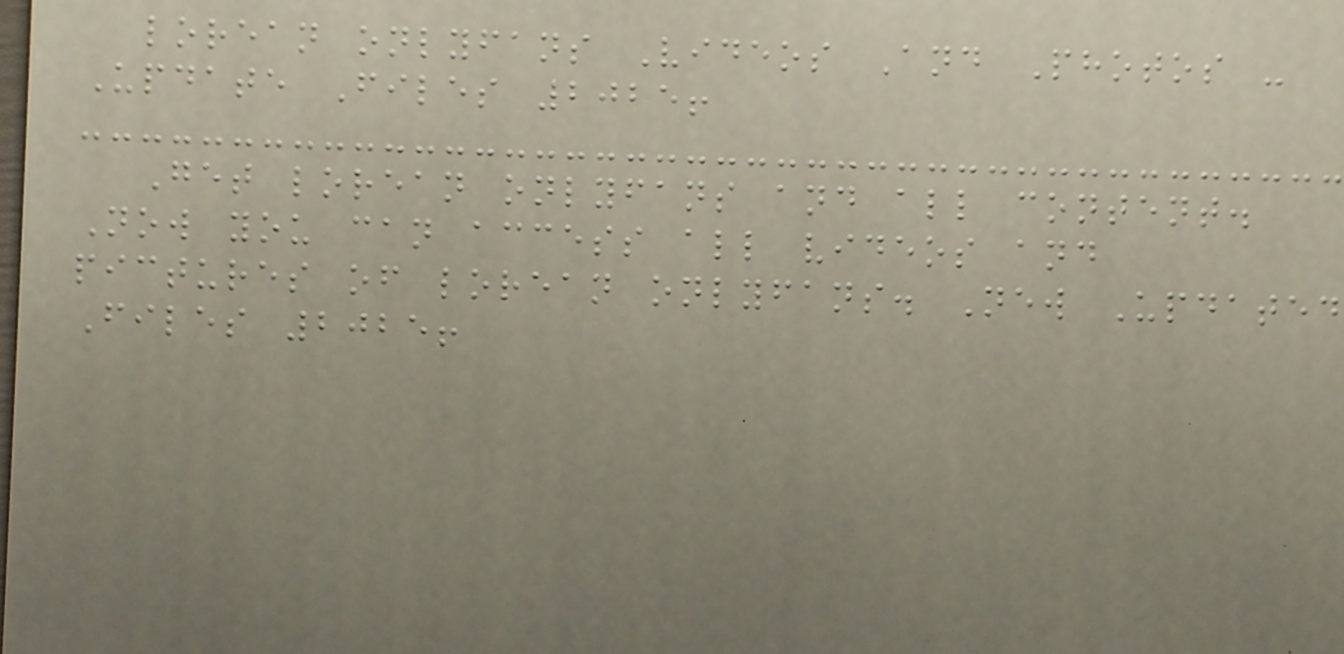lorean onlyfans Videos And Photos -
Update Files 2025!
Get lorean onlyfans and all content.
Now you can access all videos and
pictures of lorean onlyfans. New Updated
Files 2025!
